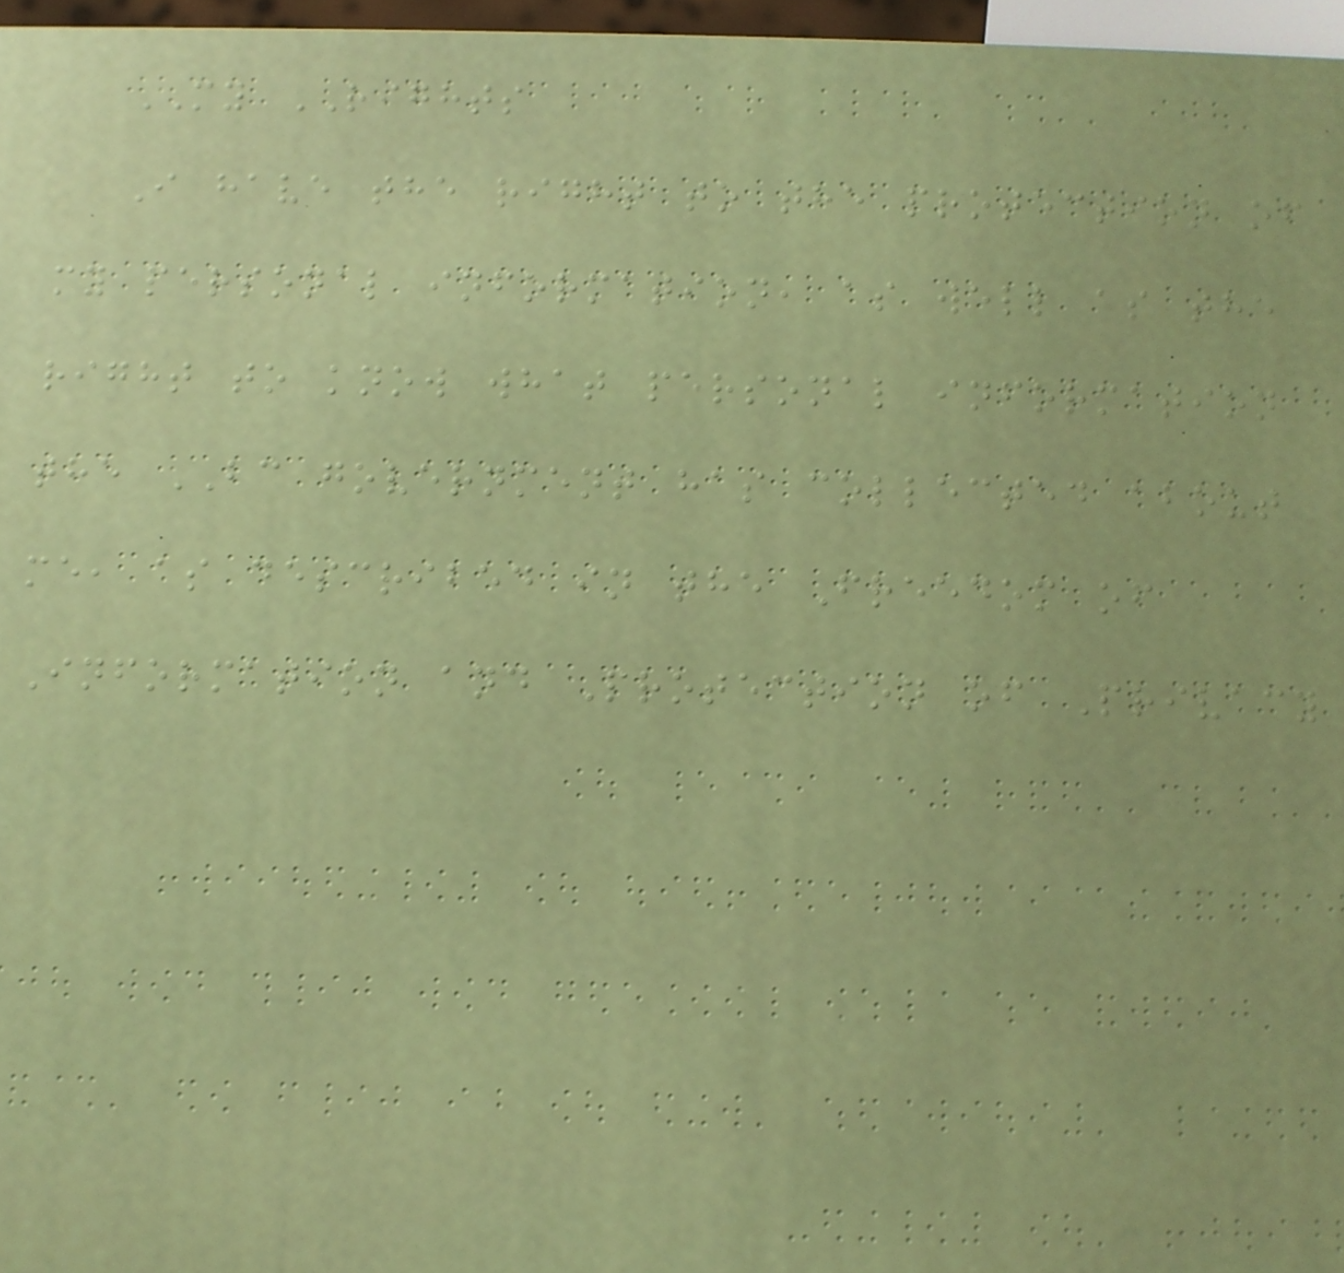MY RIGHTS
I have the right to the protection of
my personal information, as well as the
right to know what personal information
the BC government has collected about
me, as described in the Freedom of
Information and Protection of Privacy
